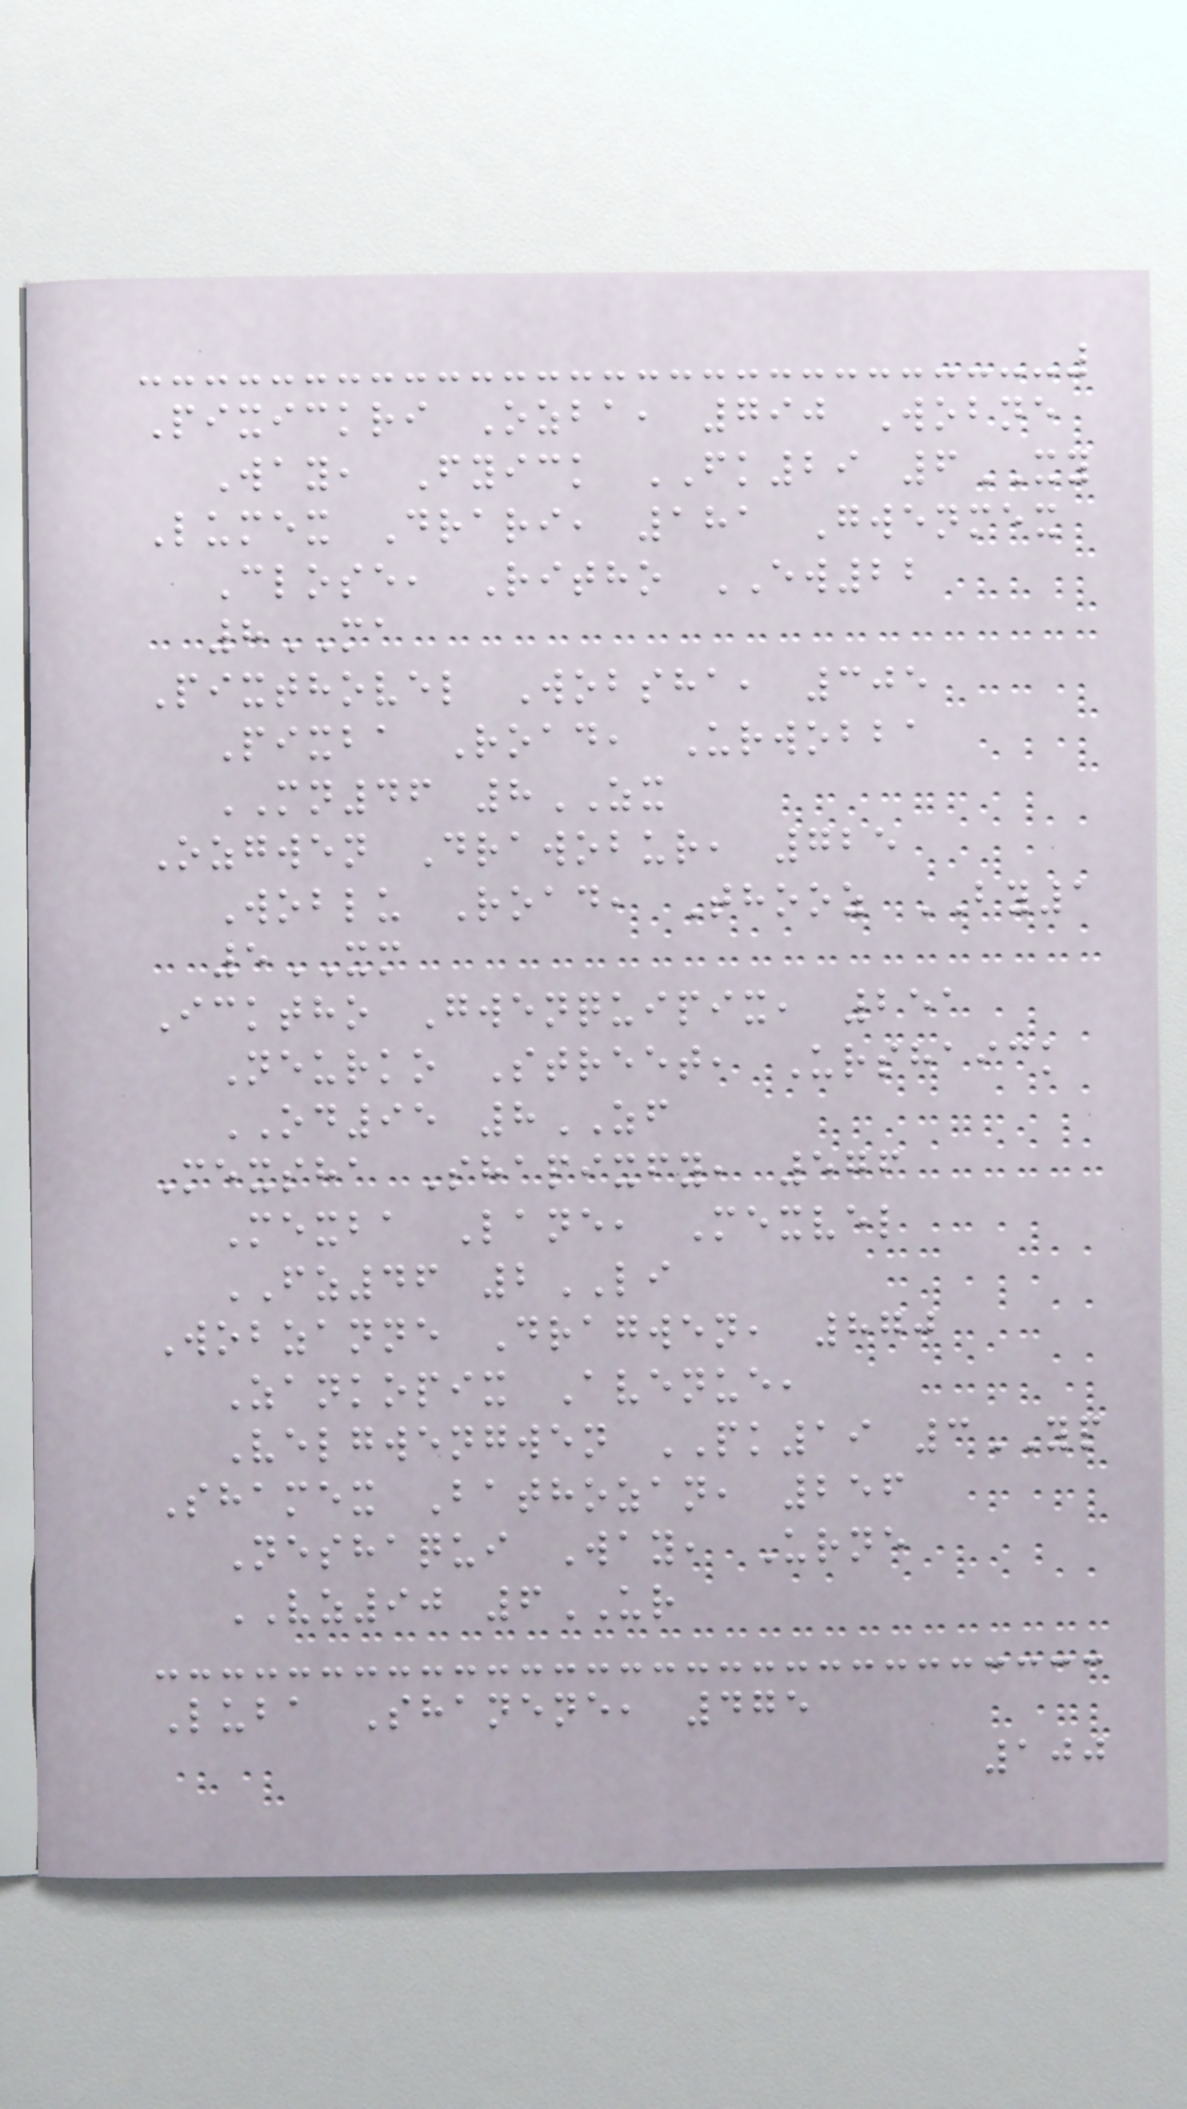Pixickri Ozba, 790 Wobne
Way, Fyick FK29 6XY
Lumex Drari, 181 Gwenmex
Close, Ritho EW22
8MA
Pixthovel Wobsha, 305
Pixba Road, Urwobba
MN46 8ZX
Ozgwen Drawobur, 725
Woblu Road, Thooz BY1
5XM
Icktho Gwenquipix, 251
Neurko Street, Urshaick
OD95 8ZF
Mexsha Shapixfy, 576
Mexba Lane, Mexvel
FZ46 2LI
Wobzanne Dragwen, 870
Zankopix Avenue,
Velgwengwen PK19 3YP
Shamex Bathozan, 256
Neshaqui Way, Urne
VZ90 6UR
Luba Shanene, 475
100
